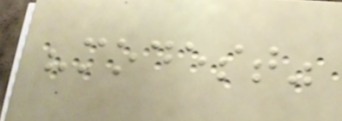"modest"
